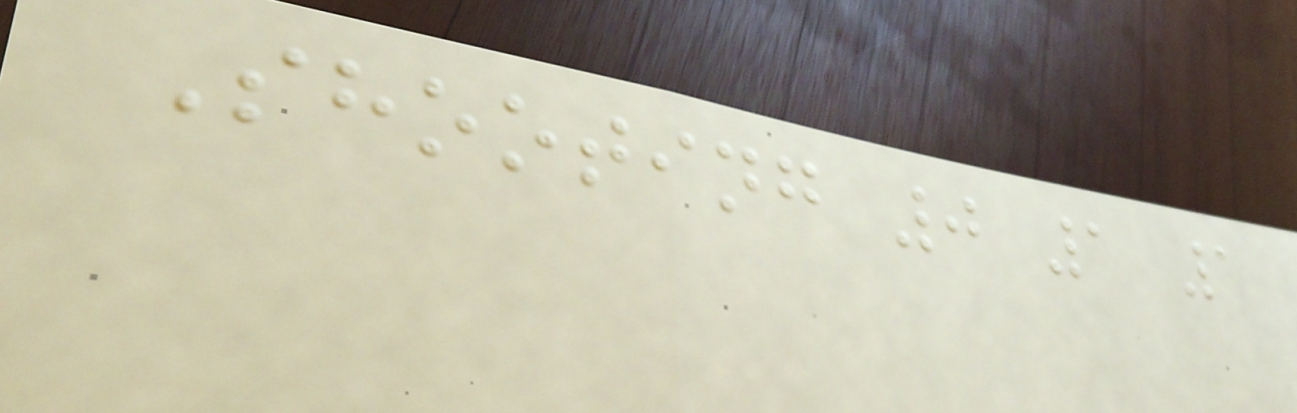Shooting 0 1 1
